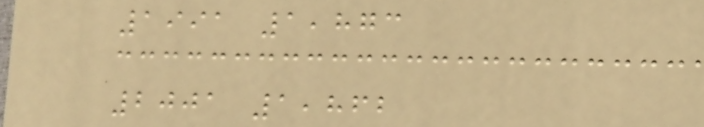1991 1,873
2001 1,862
